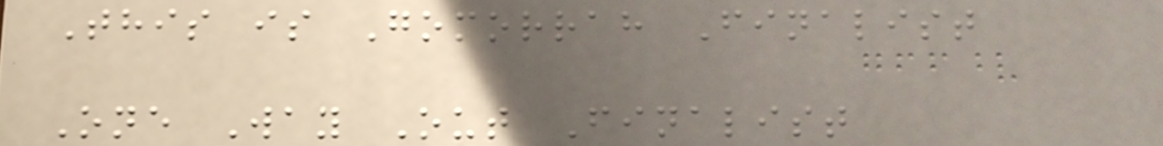This is Gomorrah Finalist
One Way Out Finalist
